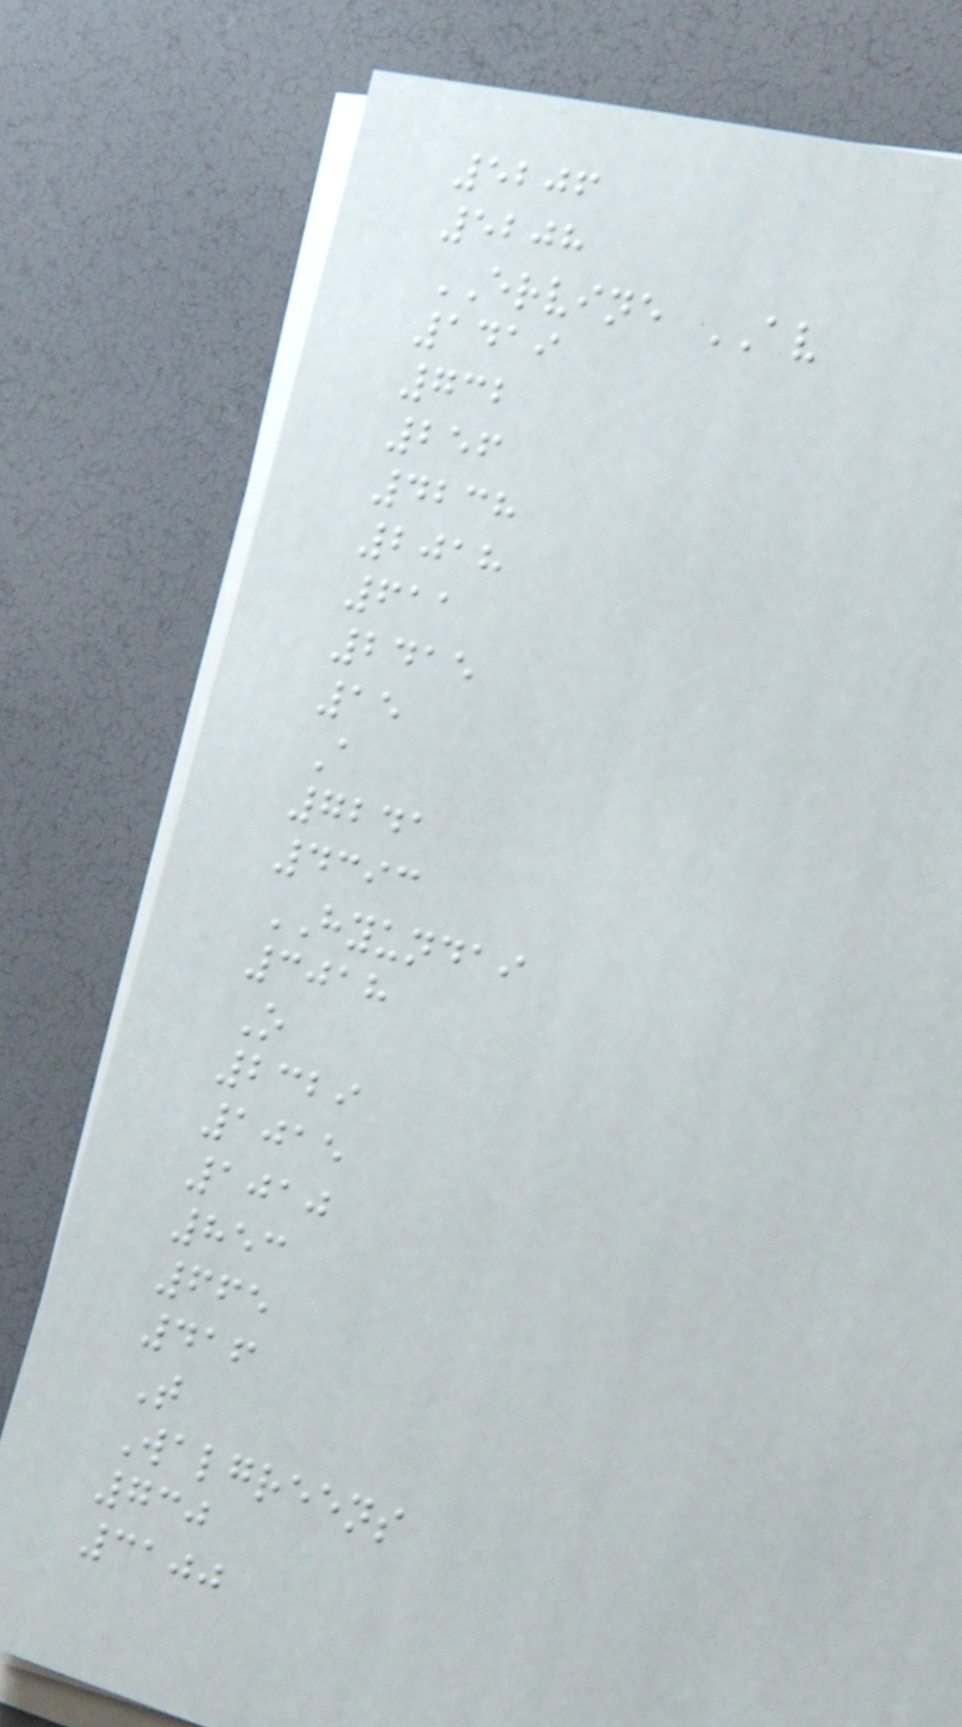5206
5208
ERVINE AV
1419
732
256
4238
2018
611
2415
15
A
7241
4393
HYUNDAI
3018
O
2329
1015
1010
853
665
416
T
Walgreens
730
3100
